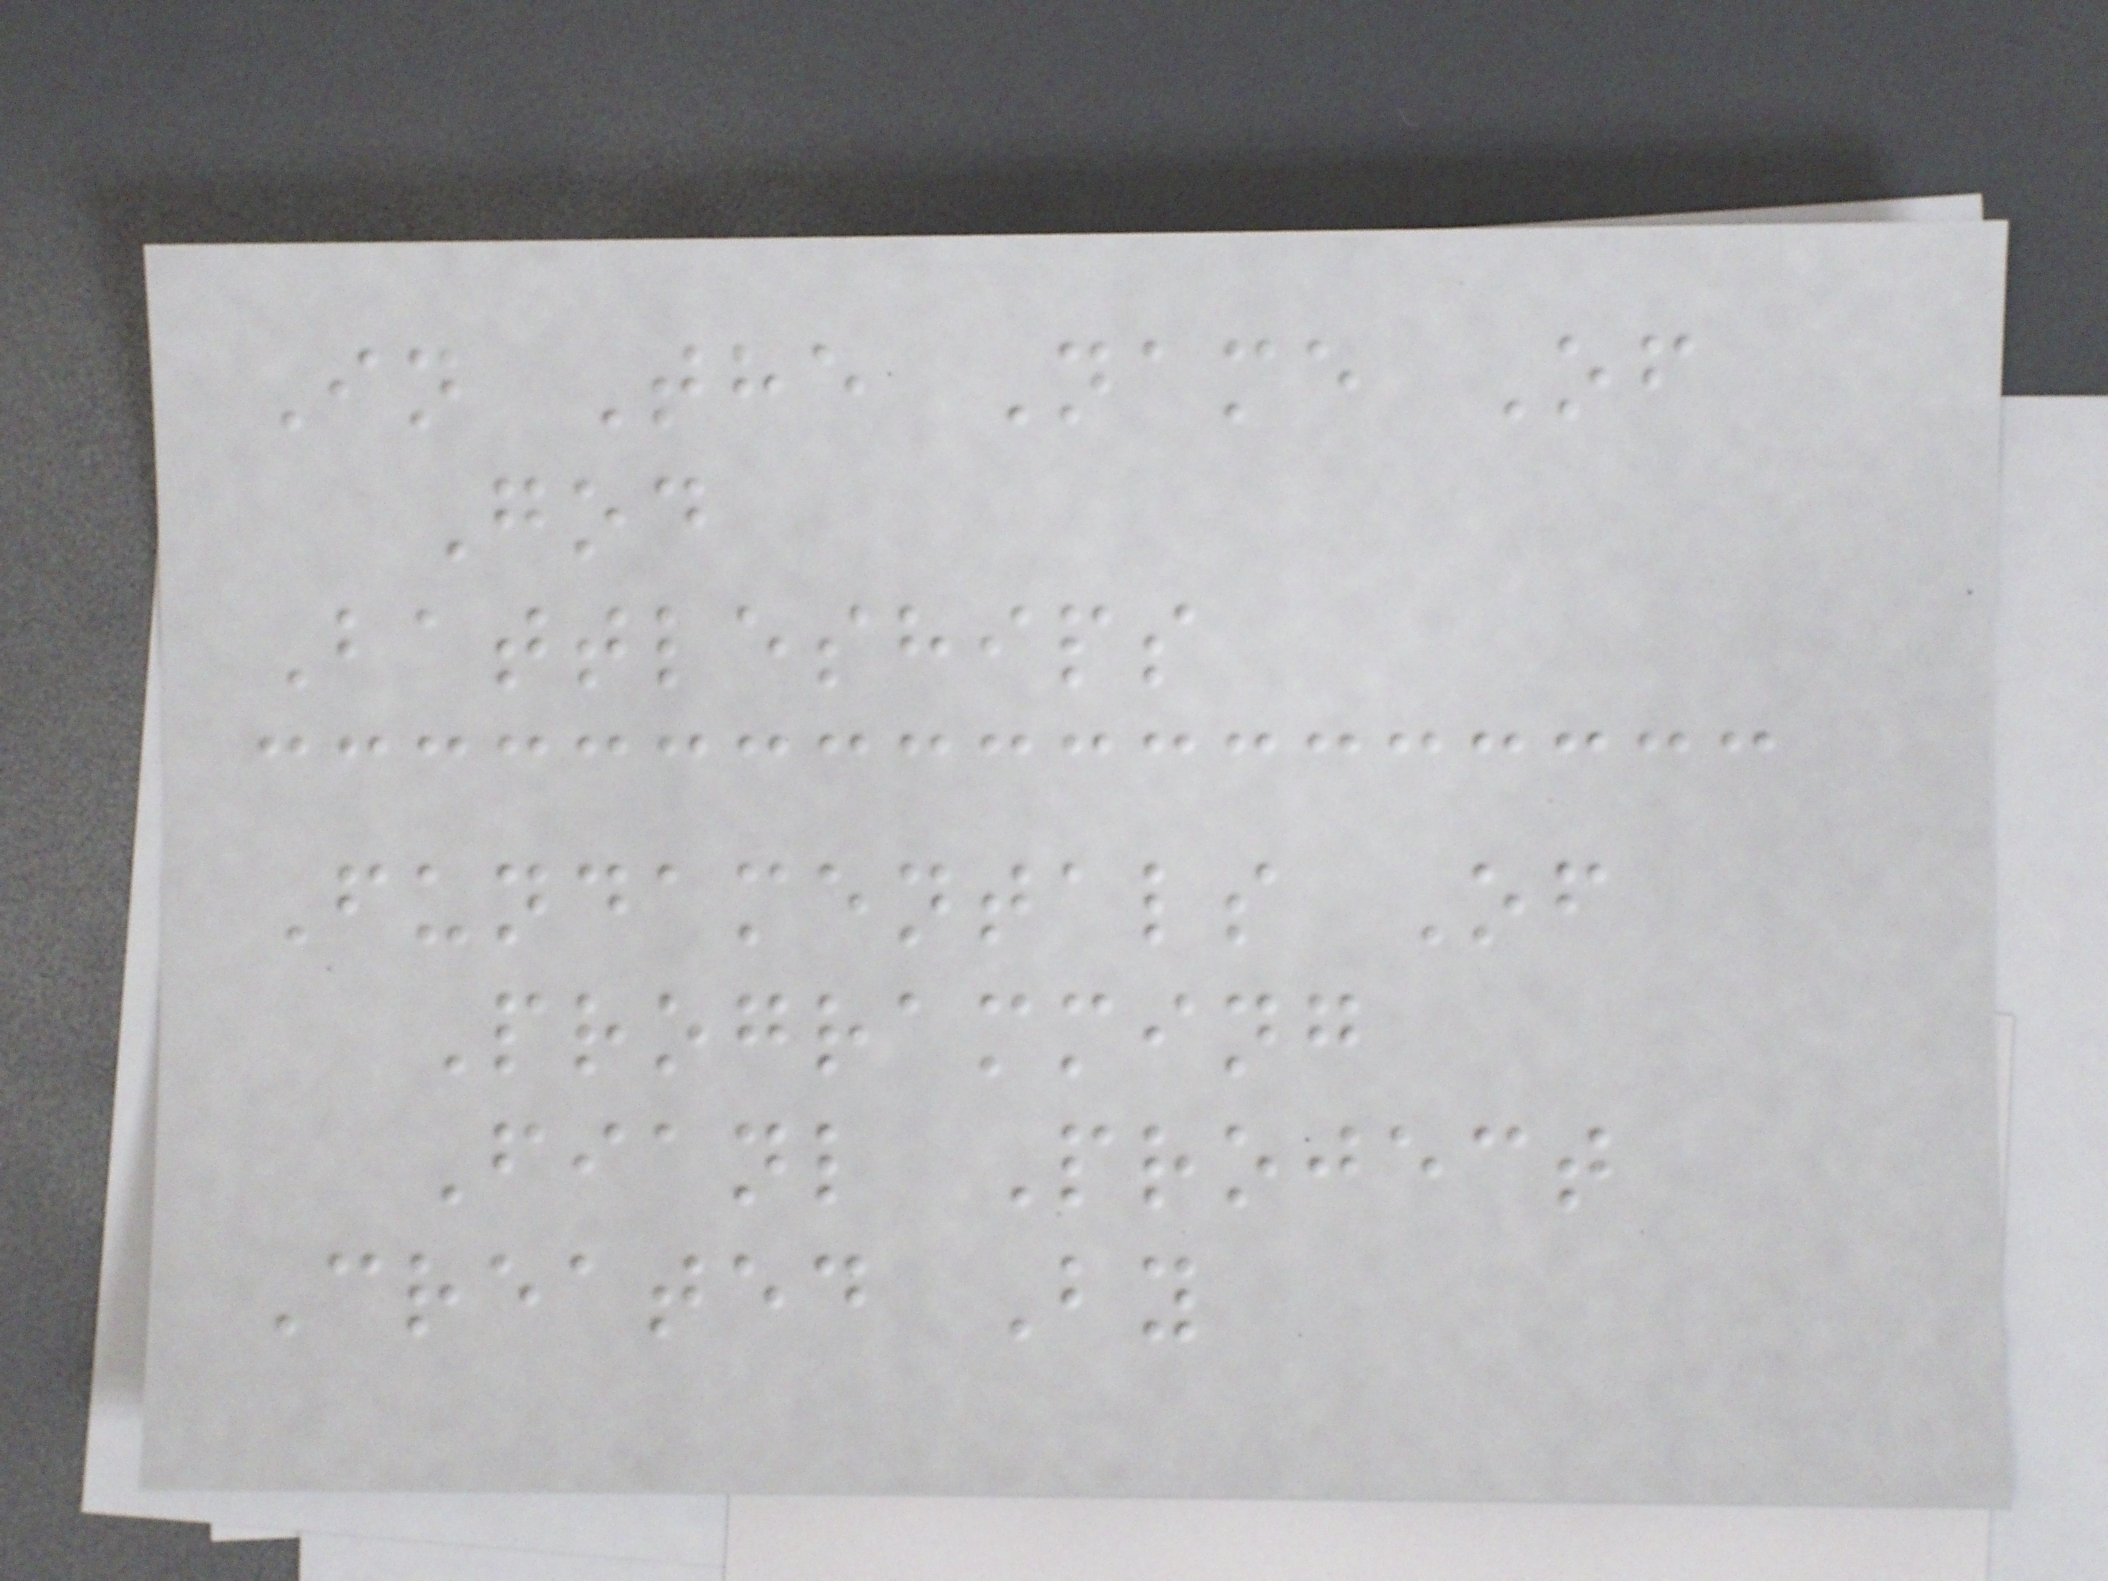In The Name Of
God
Battleships
Fundamentals Of
Programming
Fianl Project
Created By
